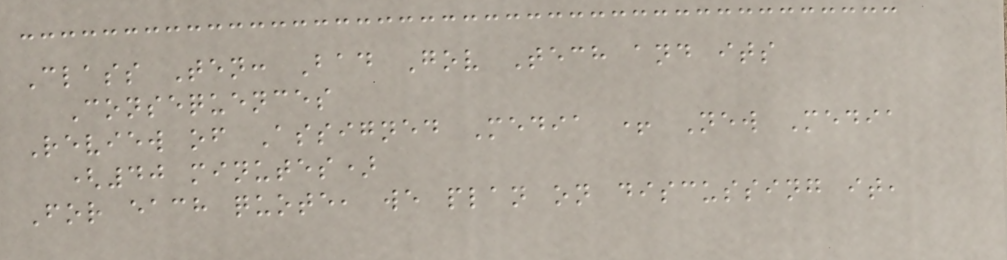Class Ten: Bad Gov Tech and its
Consequences
Review of Assigned Media + New Media
(40 minutes)
For each quote, we plan on discussing it,
